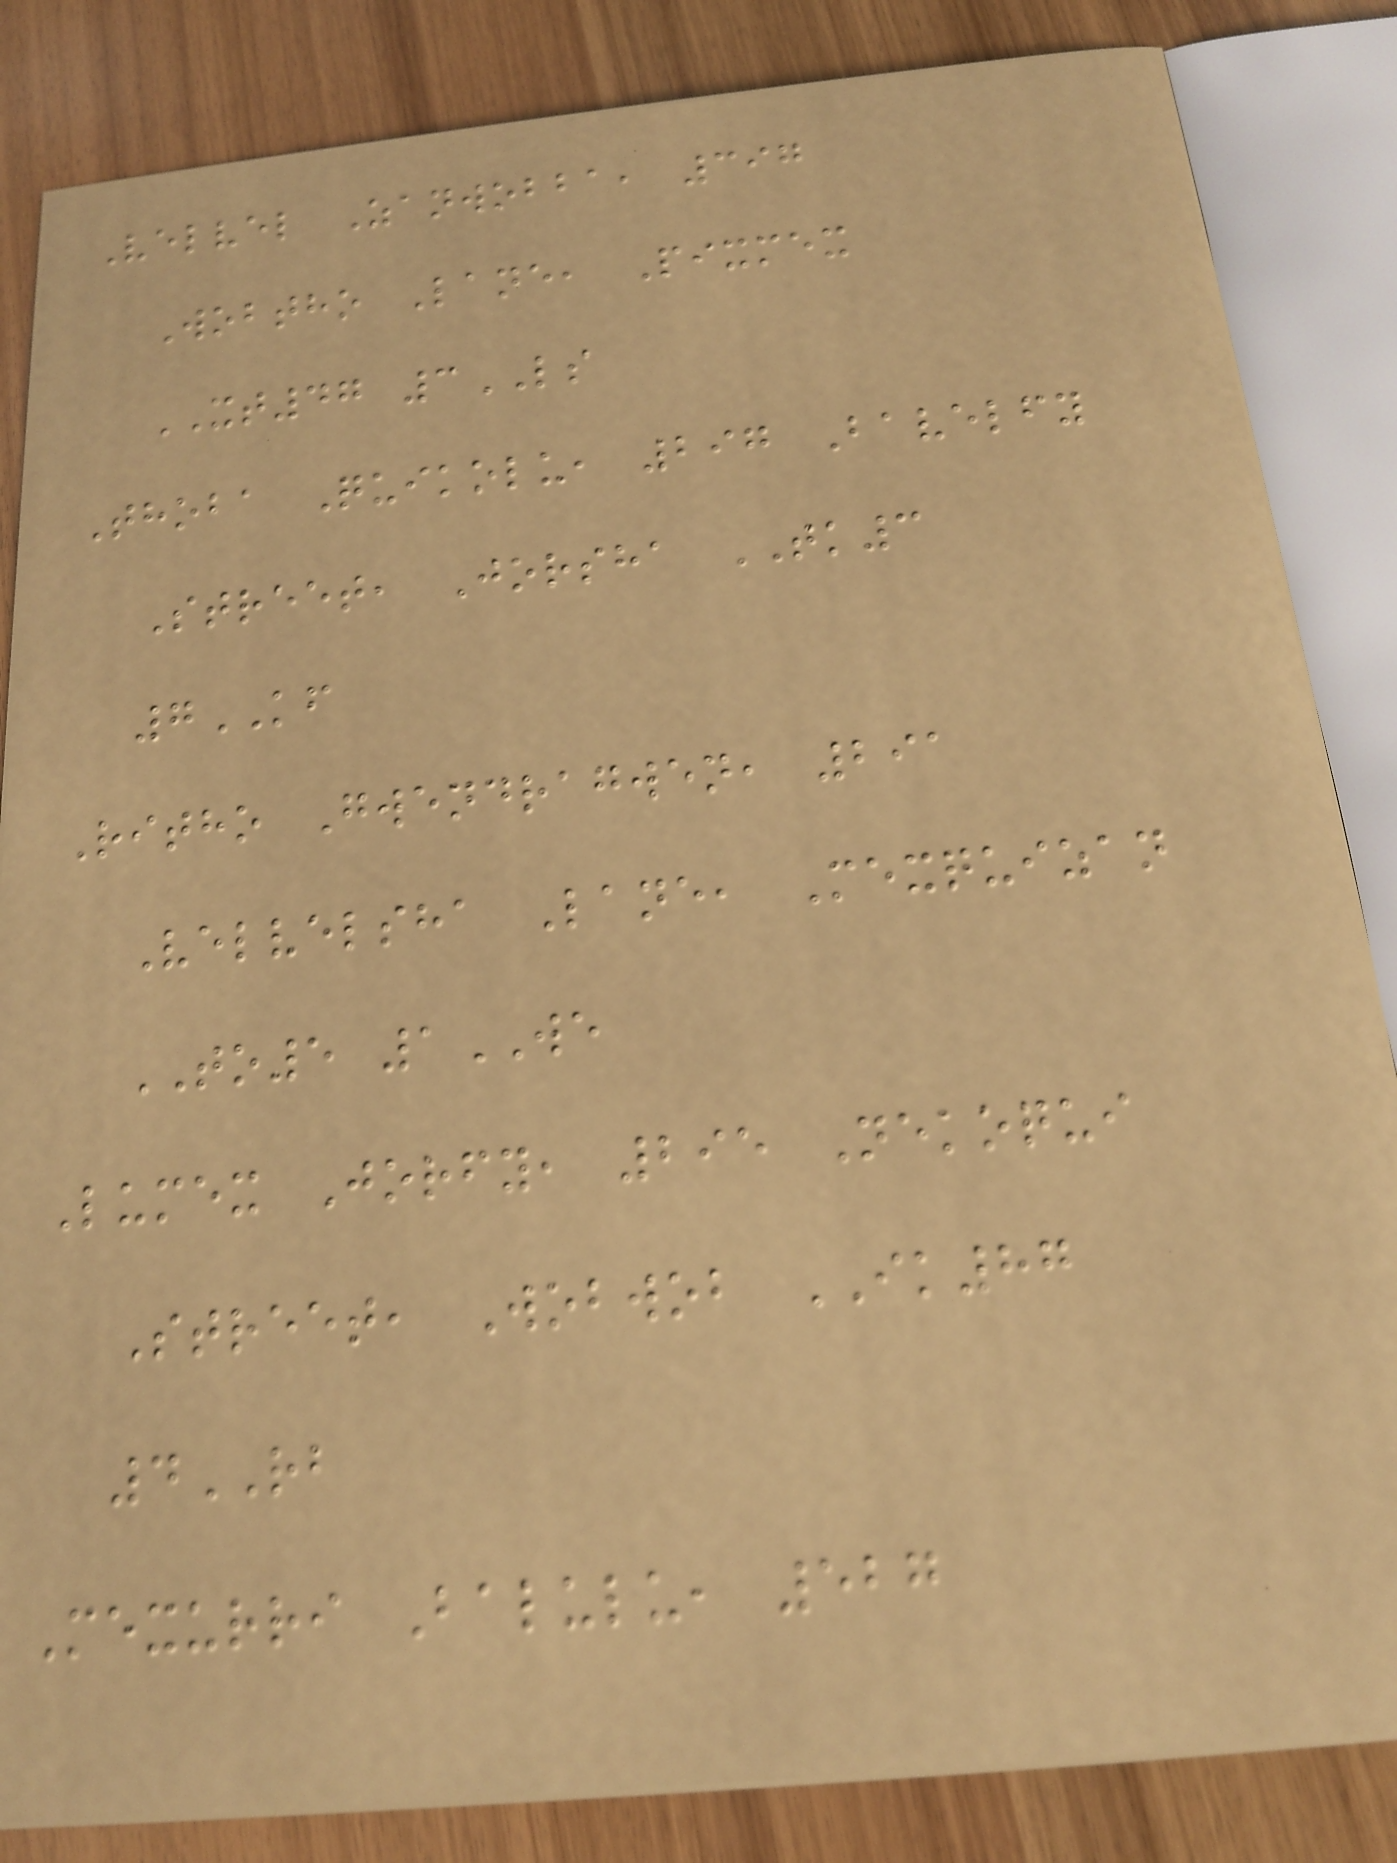Velvel Zanwobba, 397
Wobtho Lane, Pixmex
XT47 3LS
Thoba Quikolu, 297 Bavelfy
Street, Jorsha TK3
7KF
Ritho Gwendragwen, 291
Velvelsha Lane, Mexquizan
TO5 1WE
Lumex Jorfy, 295 Nekoqui
Street, Wobwob IK87
4RB
Mexurri Balulu, 527
